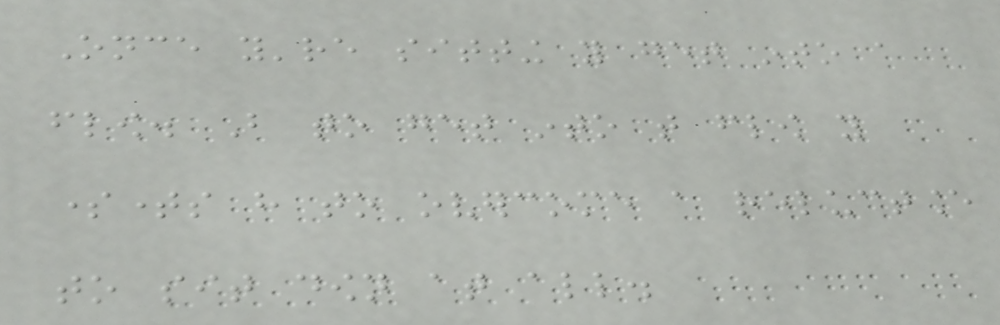Once you're sitting you get into a
flow. But to get into that flow you
sometimes have to overcome a reluctance
to sit down at all.
